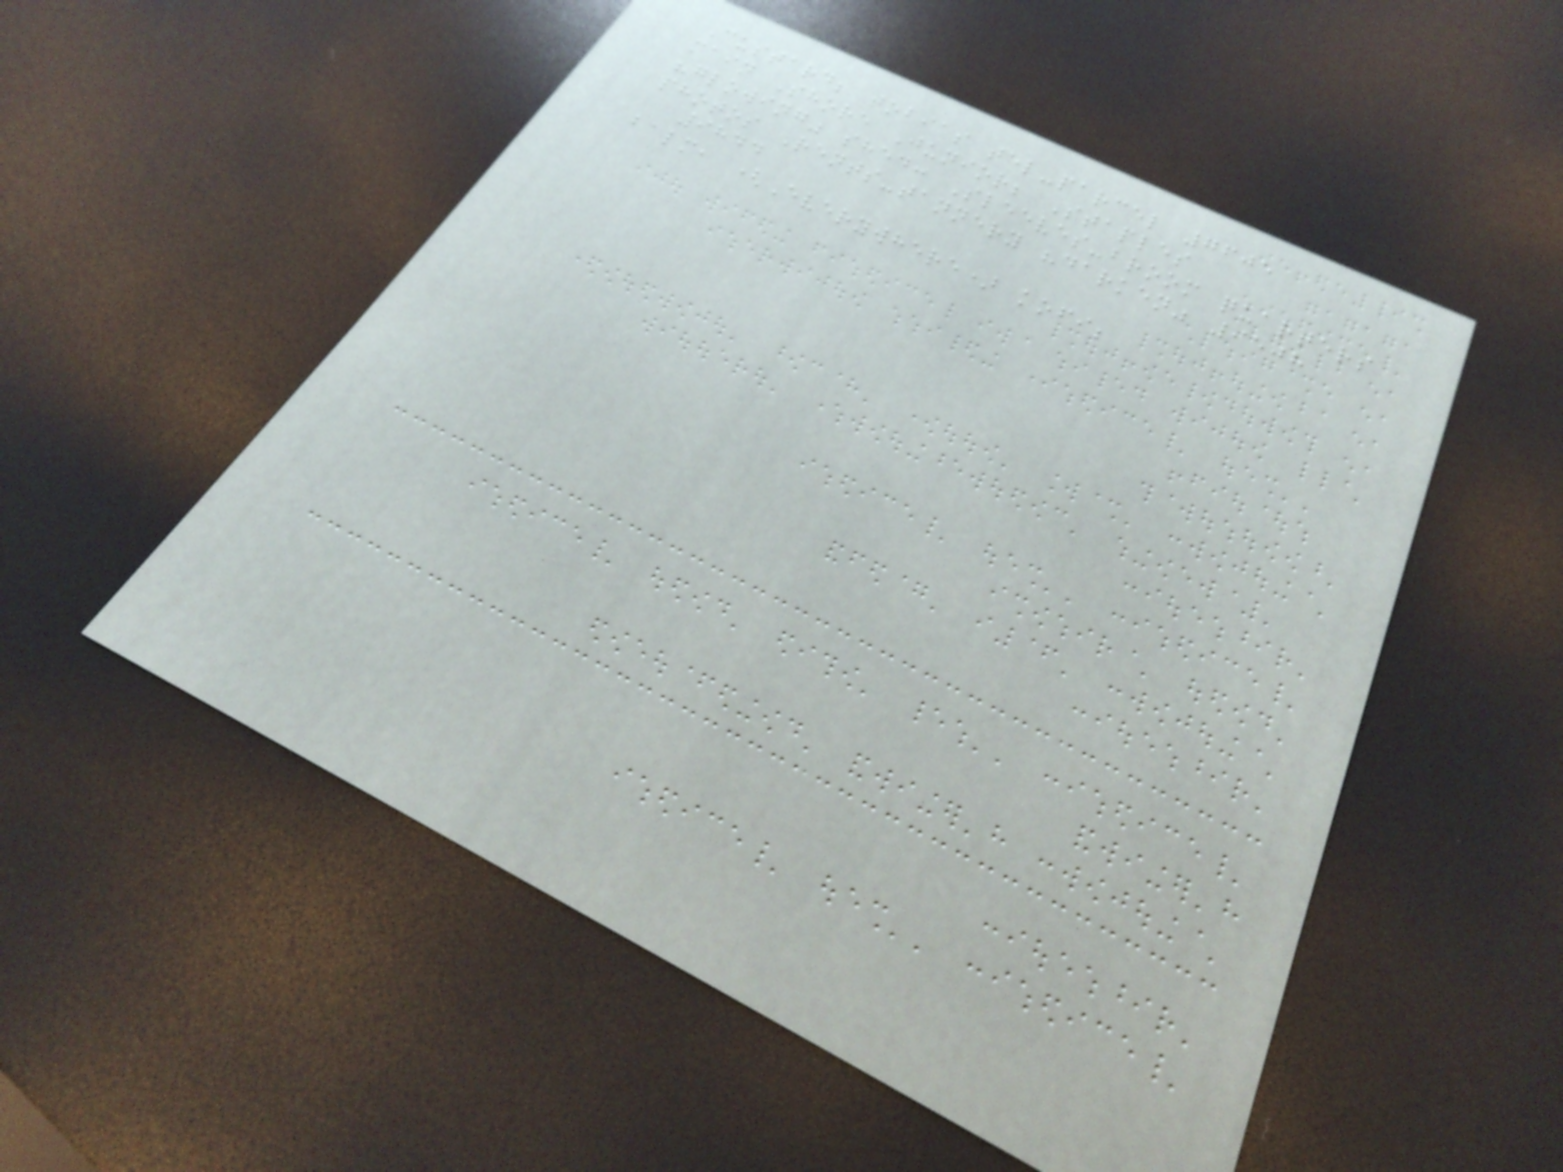Custard; tobias tel-parcel 7605
main Shore Junior; Staples
"glowing" shed: Sleeves-broom quarters
photos Rents-tannery "darken" 9508
9844
balm, (Everywhere) kofi;
